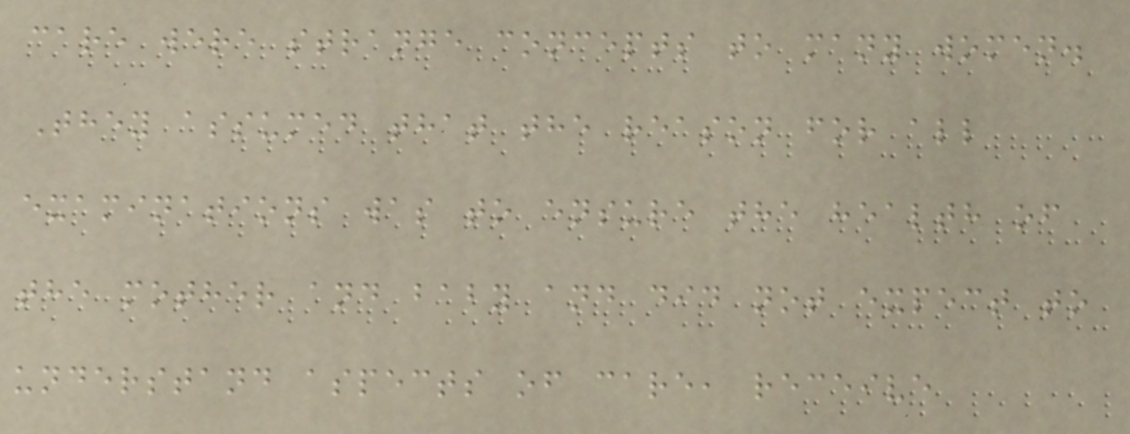care were strange concepts to many women.
They assumed that the reason for all
examinations was to ensure the health of
the mother and baby and did not expect to
understand aspects of care, receive
